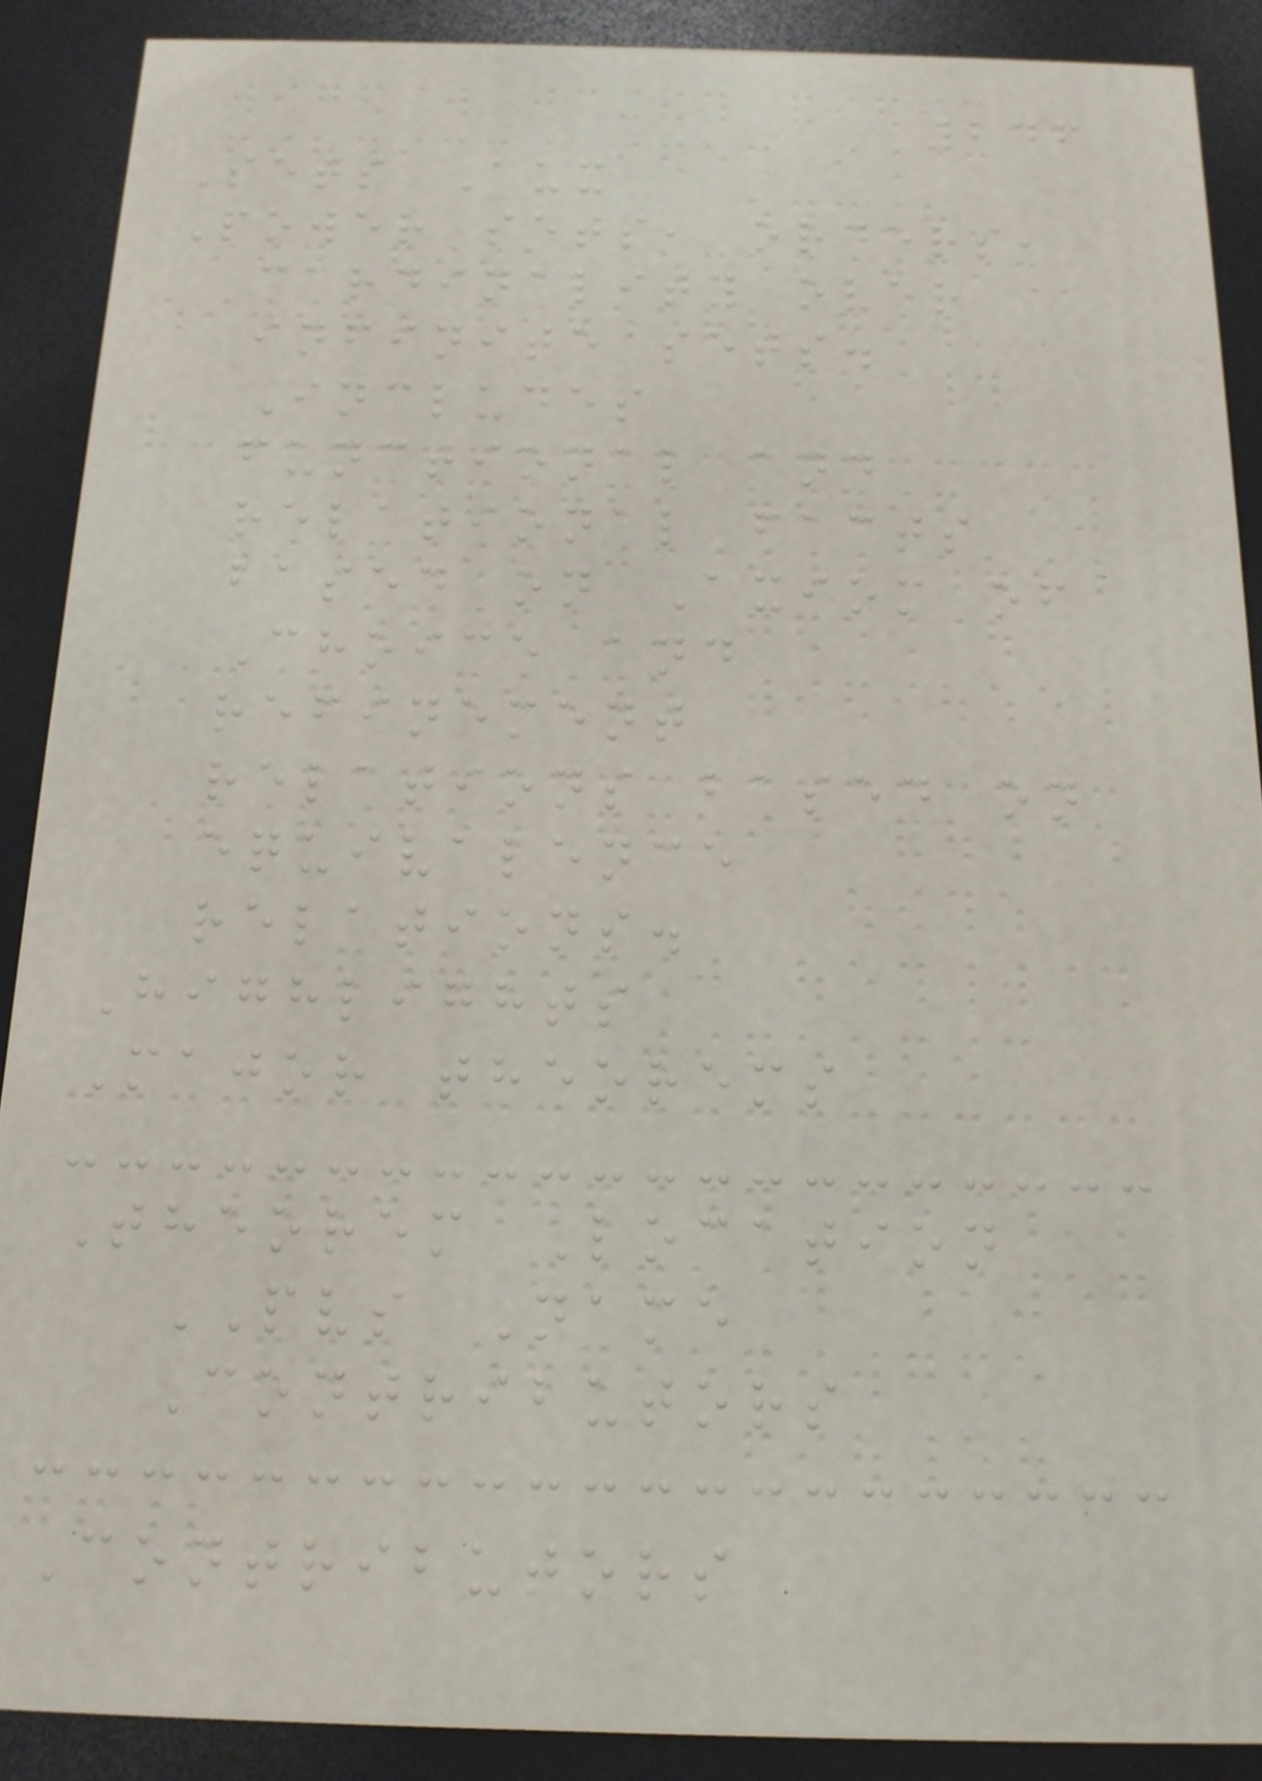246
Sets Aux
Power sets, orders,
cardinality over
infinite sets.
Includes
functional and
relational facts
based on Axiom of
Choice and
refinement
relations based on
equivalence
relations.
Highlights
Major theorems
Theorem Location
PVS Name
Contributors
Contributors
